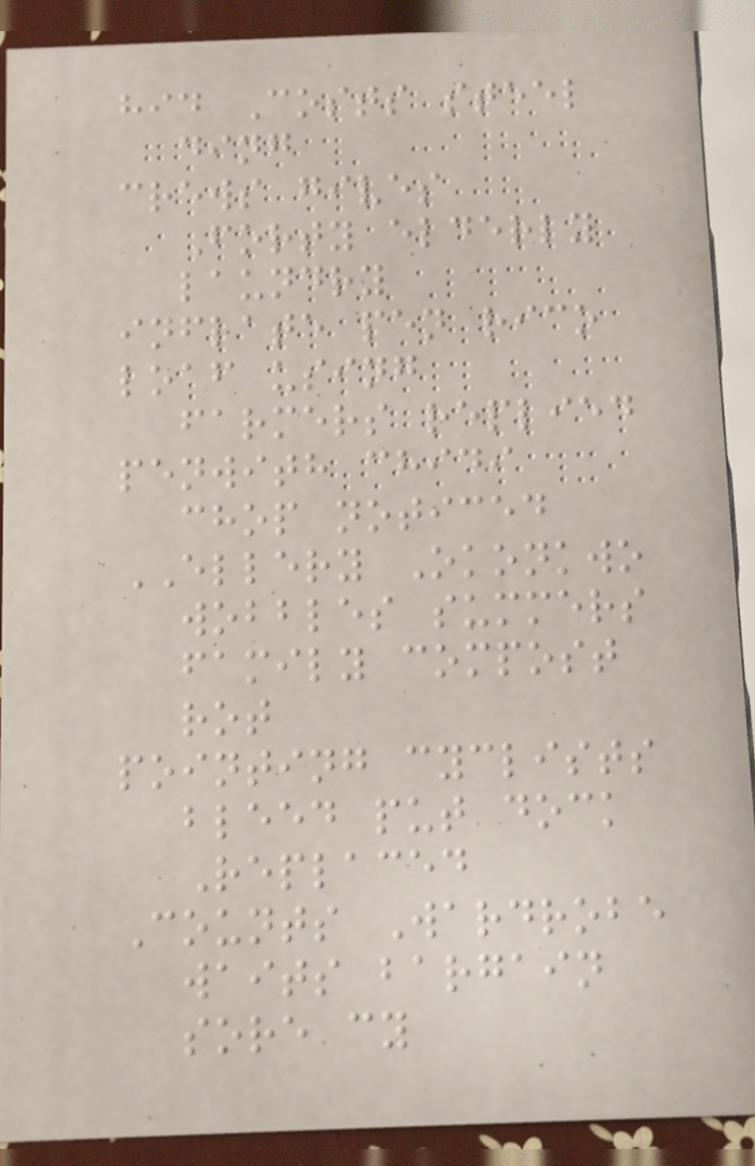hid Costs steel
ding
crews gives
Forty elderly
laundry
inflate pen rico
loaf using
farmers replied
penwith chidi
chop noticed
ELLERY Okonkwo
wobbles summers
family compost
rot
pointing cyclists
bleed put dock
Replaced
Counts Wardrobe
waits bargain
sore cy
